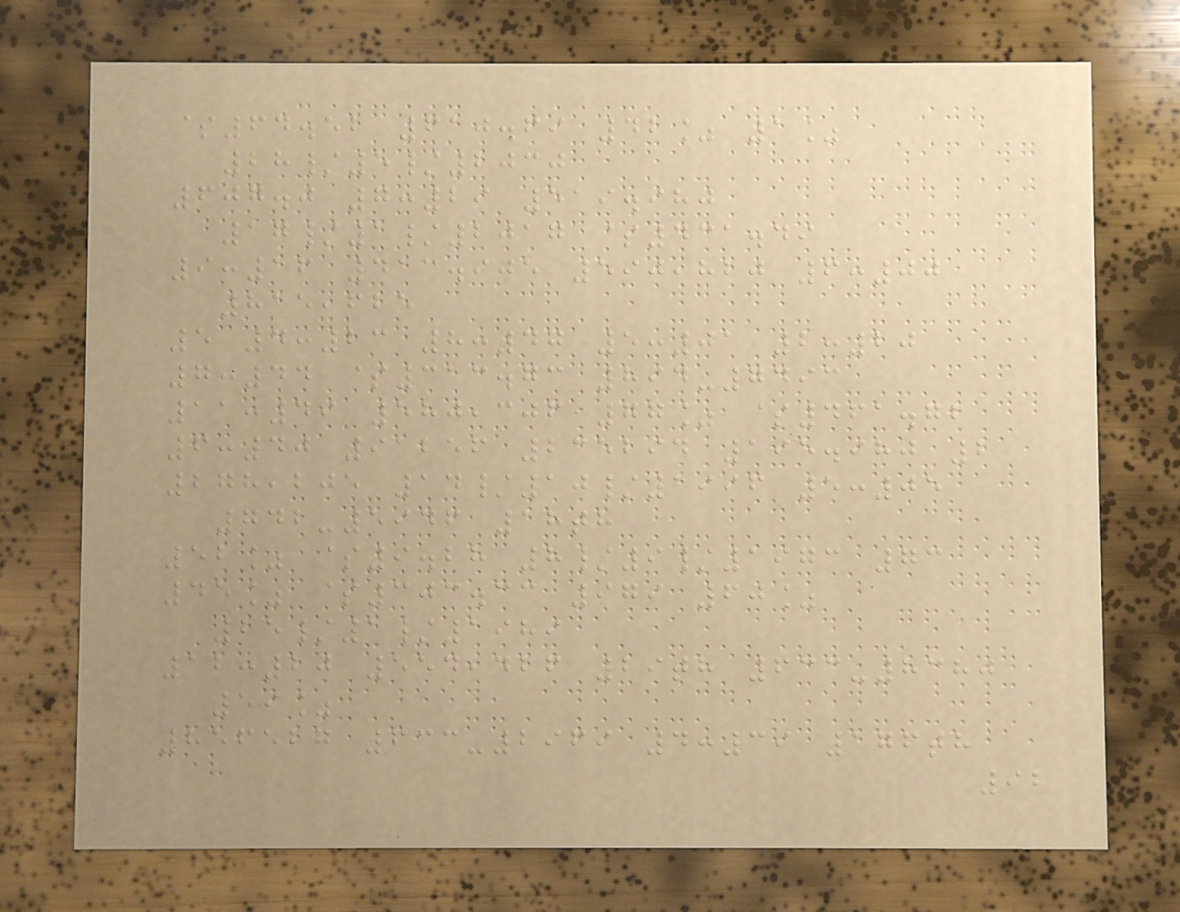$64.52 610.69 42% 1%
28/5/2030
607.0 7:29 519.980
17/1/2017 $431.49
9:16 413.905 590,820 6:00
815,625
5 4:23 8:47 5:01 2:20
7:44 $313.73 894-7493
11:49 580,306 77% $461.72
6:40 91256 235294 195.980 2
278,205 14/10/1996 5:05
742-5946 18th
52% $9.28 8/9/1973 73
45% $303.33 979 60%
25/1/1989
12:20 554,426 29th 633-8380
59%
856527 633-2969 4:39 176th
92
